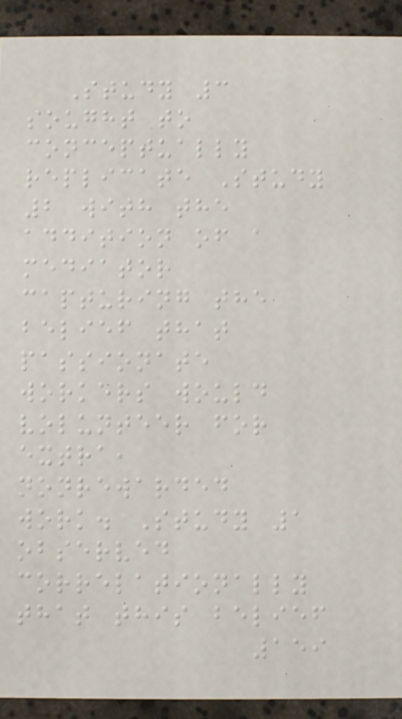Study 3
sought to
conceptually
replicate Study
2 with the
addition of a
mediator
capturing the
belief that
passionate
workers would
volunteer for
extra,
nonrewarded
work. Study 1
observed
correlationally
that this belief
159
